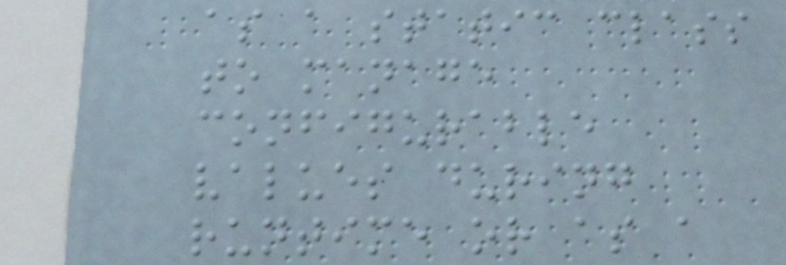as a static class
to manage
configurable
values during
runtime or as a
